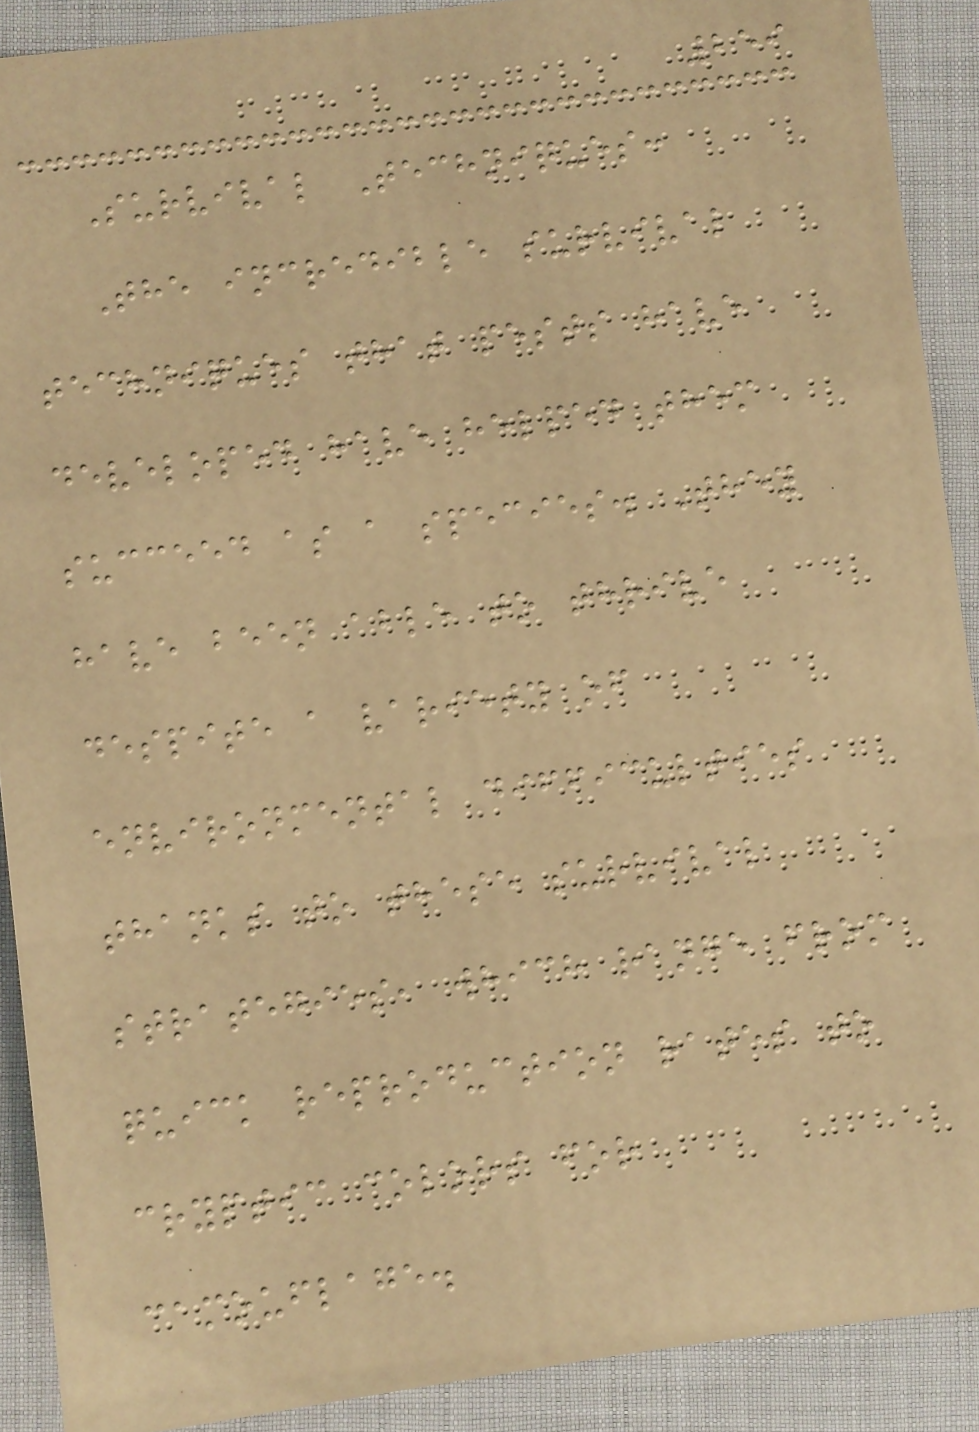259
Survival Techniques:
The incredible survival
techniques that pests have
developed have helped them
succeed as a species. They
have been able to thrive
despite a variety of
environmental difficulties
thanks to these survival
strategies, which range from
quick reproduction rates to
cryptic colors for
camouflage.
